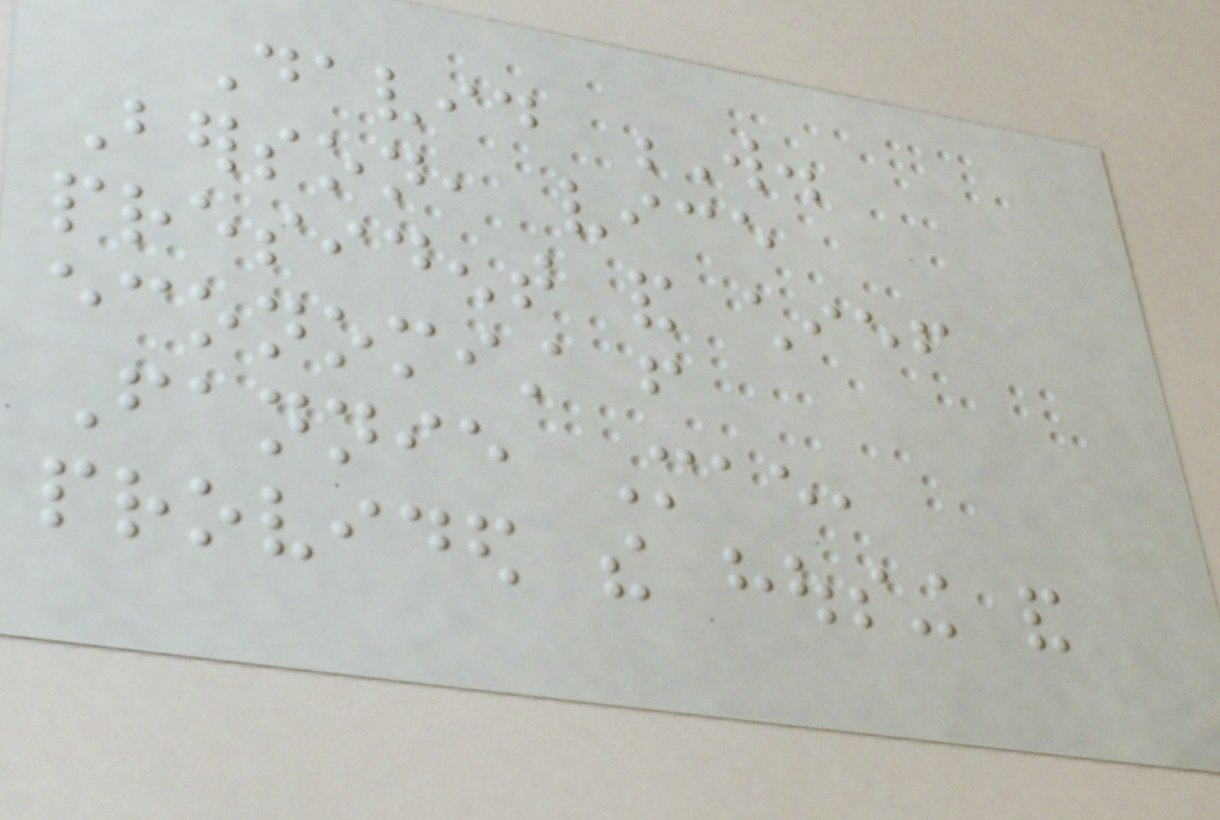David W.
Berson, vice
president and chief
economist from
Fannie Mae,
provided the housing and
